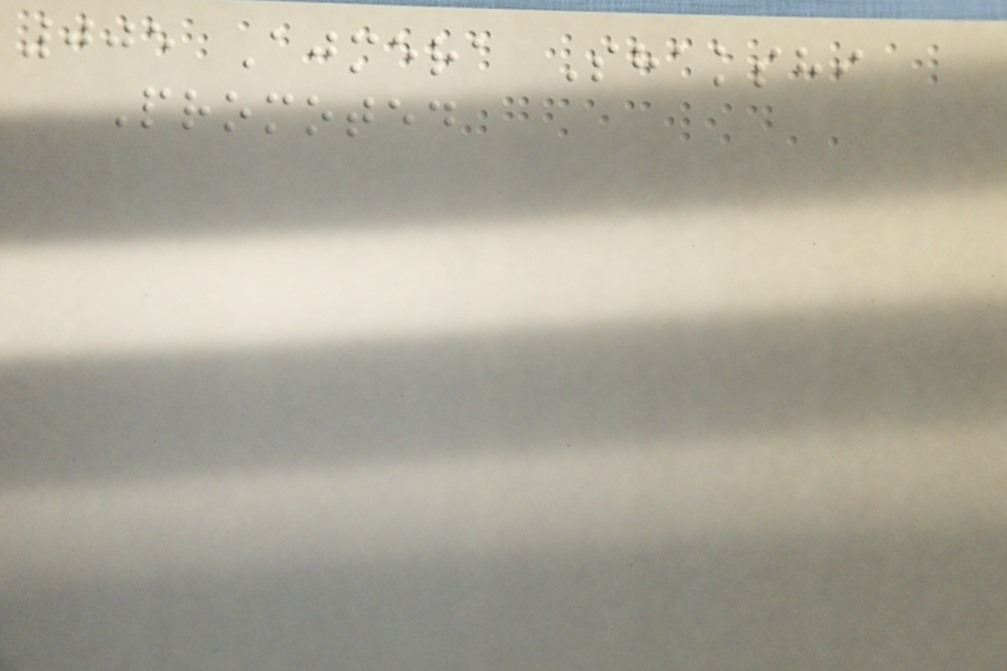005 Ajmera Shakshi
Promoted
